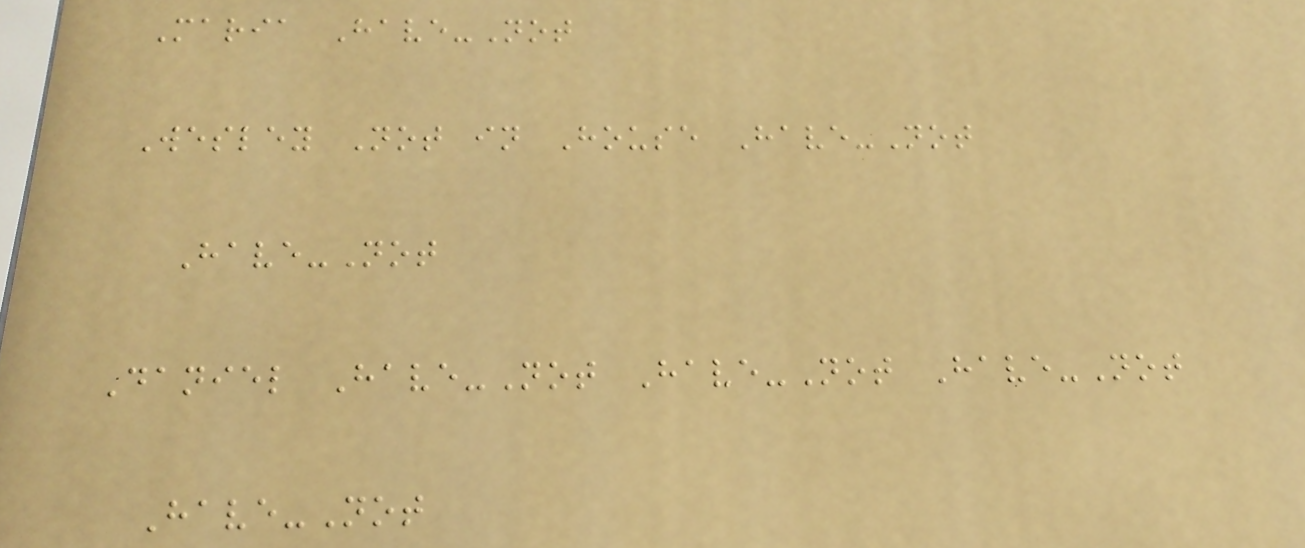Maria Have-Not
Wesley Not in House Have-Not
Have-Not
Daniel Have-Not Have-Not Have-Not
Have-Not
